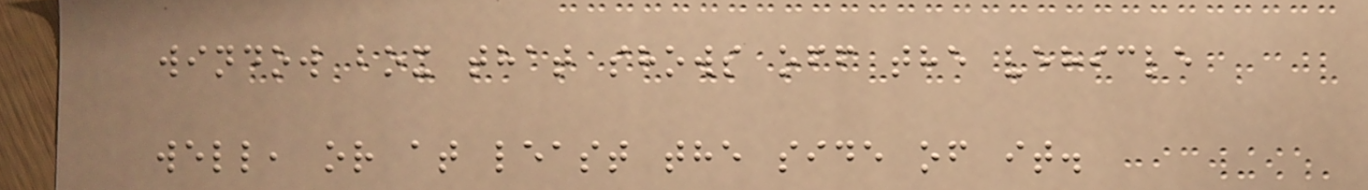window box that shows off the vehicle
well, or at least the side of it.
